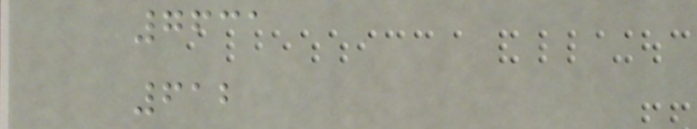7631
612
